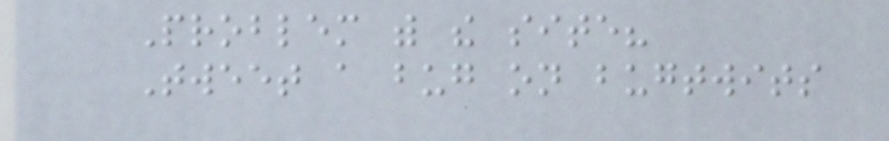Problem with the site?
Tweet a bug on bugtwits
